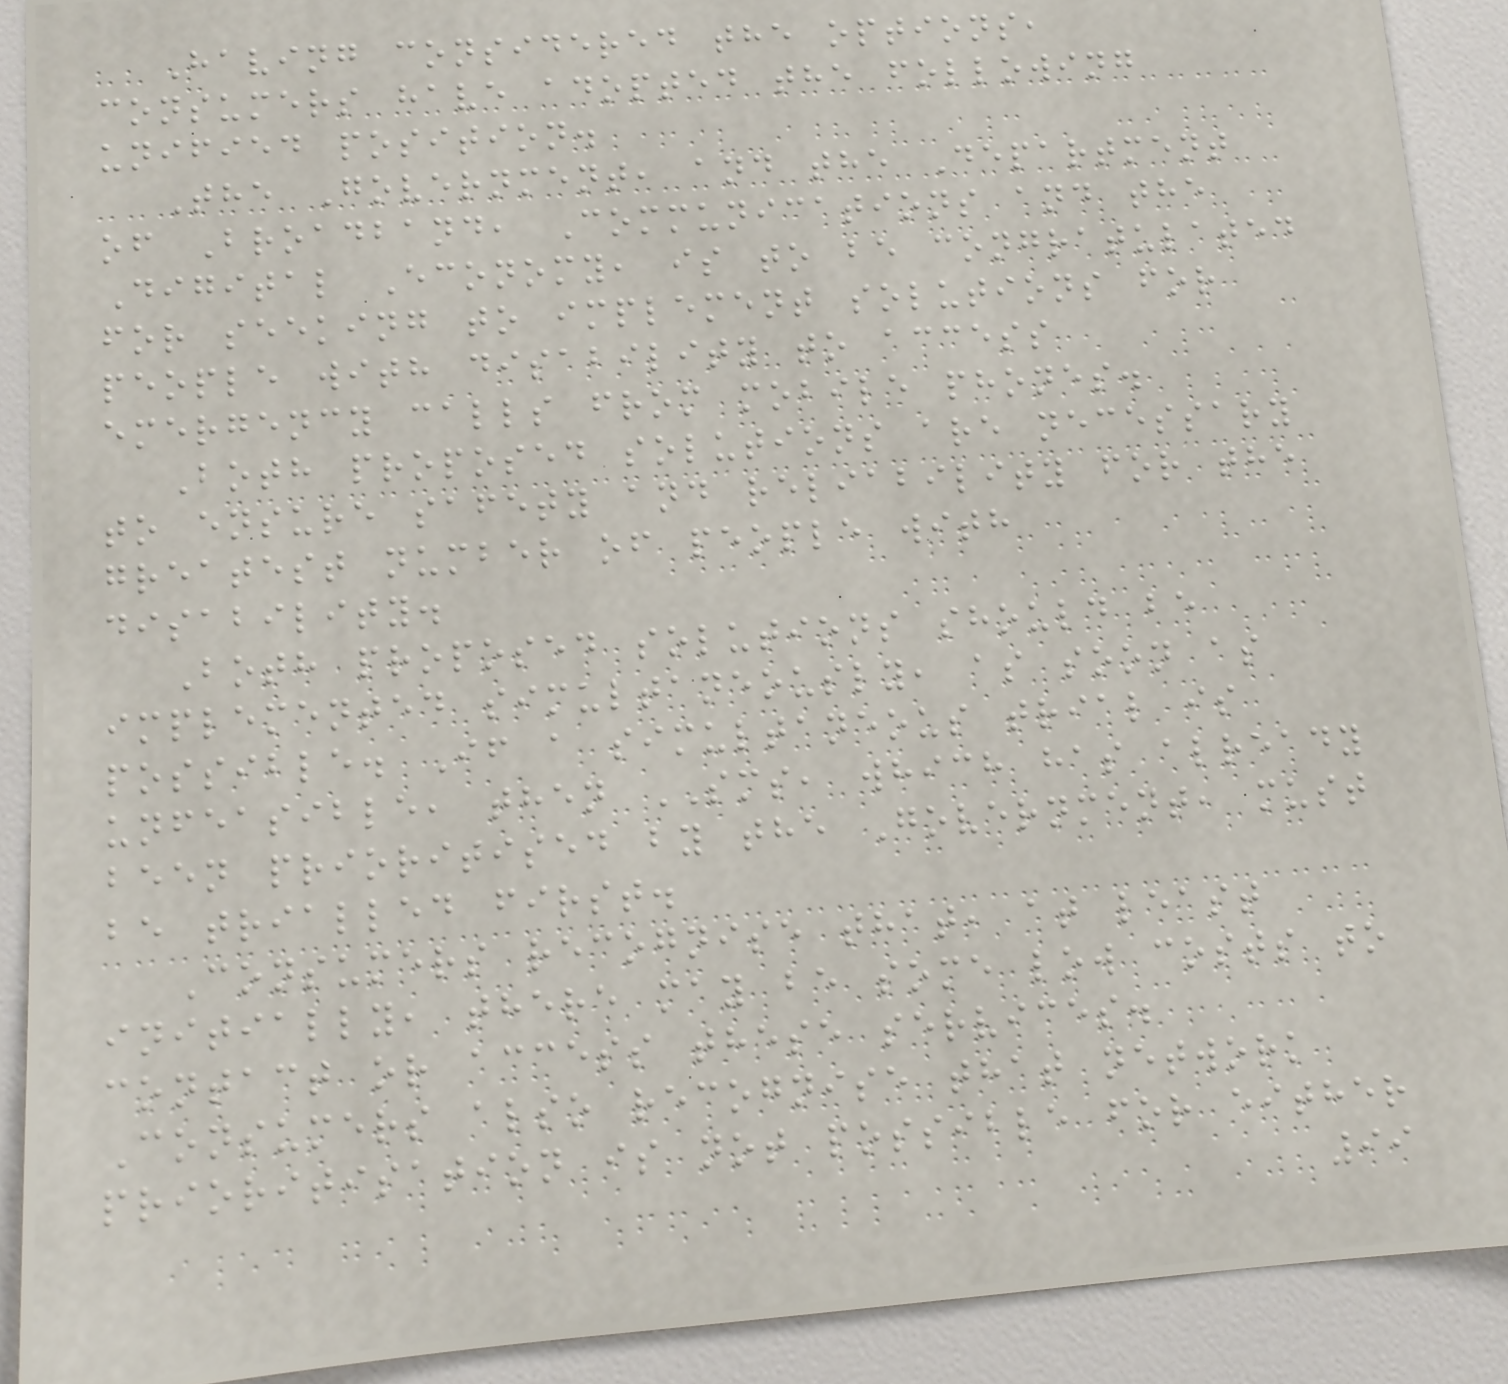Having considered the options,
consumers have adopted the following
unified position.
The Government, and the Department
of Broadband, Communications and the
Digital Economy, is to be congratulated
for seeking to implement solutions for
people with disability to access
emergency calls from mobile phones.
Both proposed solutions are necessary
to ensure safety and reliability for the
greatest number of people with
disability.
Both proposed solutions should be
implemented simultaneously, as soon as
possible. If a simultaneous trial is
unfeasible, then SMS, which has already
been prioritised by the Government, must
be trialled first.
Consumers recognise that, at least
initially, there may be some low costs to
contact or access these services.
Consumers also recognise that network
prioritisation is not possible for either
99
